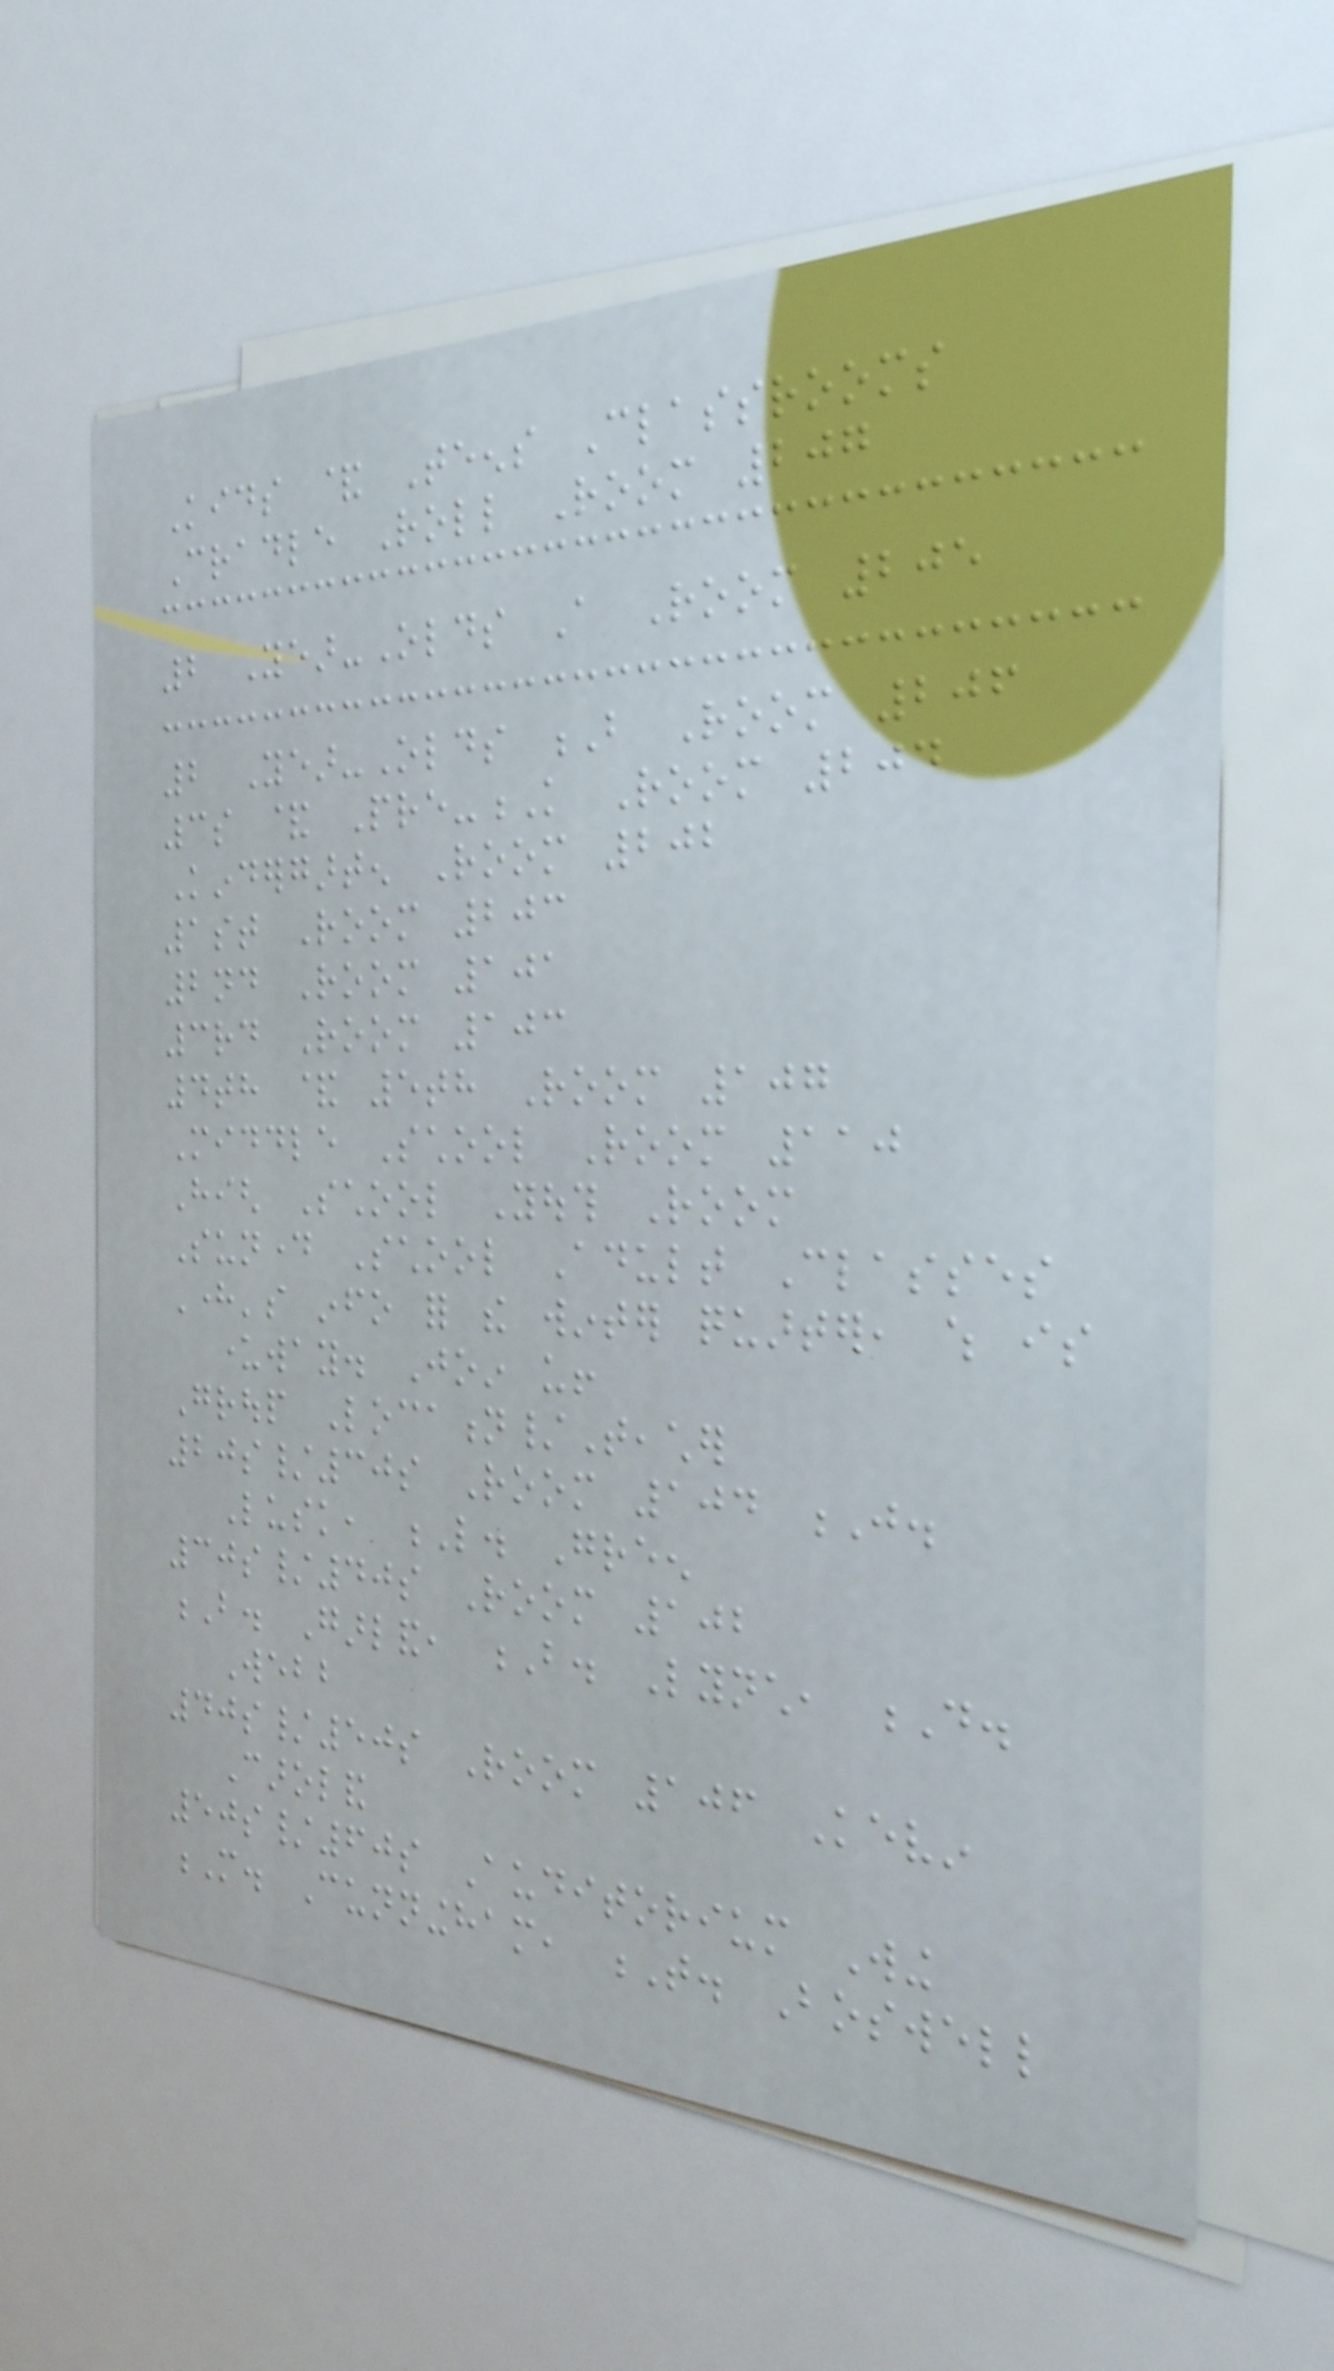Kids & Teens Classrooms
Cradle Roll Room 207
2 Year-Olds A Room 205
2 Year-Olds B Room 206
3s & Pre-K Room 204
Kindergarten Room 202
1st Room 203
2nd Room 101
3rd Room 103
4th & 5th Room 107
Middle School Room 110
High School Youth Room
Sunday School Adult Classes
Here's info for the winter quarter, which is
underway. Join us!
Group Location/Teacher
20s/30s Room 104 J.
Lusk, L. Green
30s/40s Room 102
B. Garland, B. Lynch, D.
Webb
40s/50s Room 106 Kevin
Caroland
50s/60s Auditorium Wing
M. Cunningham, T. Boswell
